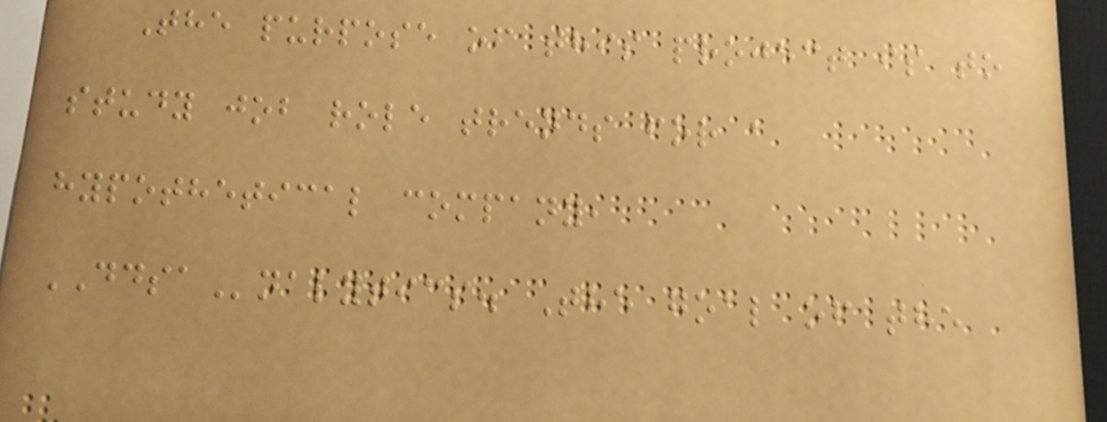The purpose of this project is to
study job role trends for a
hypothetical company,
DDSAnalytics. The goal of the
